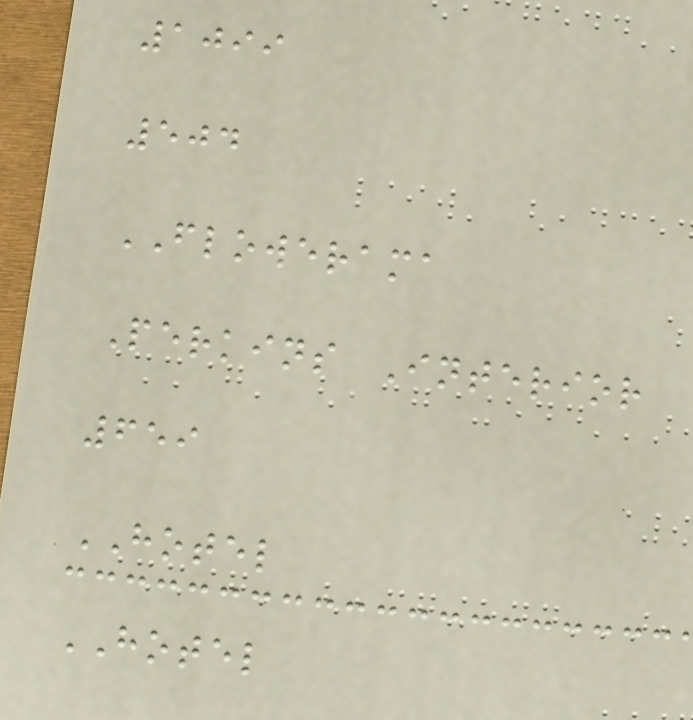1099
504
FLOWERAMA
Perkins Interior
659
HOTEL
HOTEL
